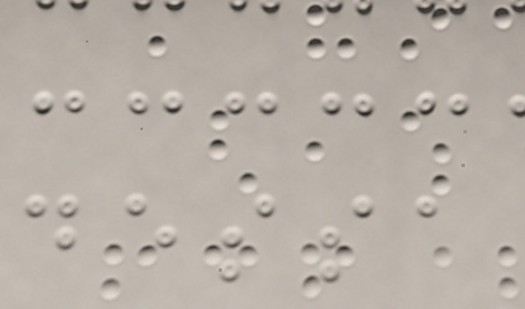dessa
